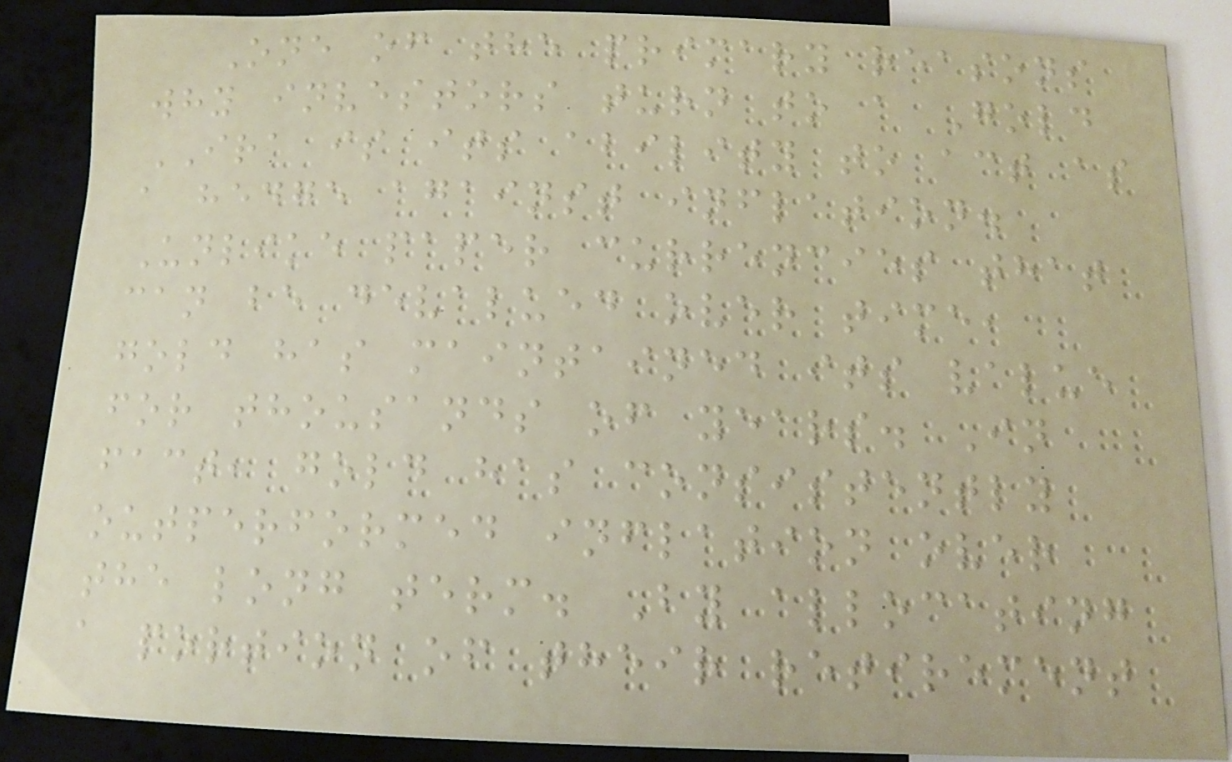One of the primary reasons
why investors turn to a Gold
IRA is its ability to act as
a hedge against inflation.
Unlike paper currencies that
can be devalued over time,
gold has maintained its value
for thousands of years. In
fact, gold has consistently
outperformed inflation over
the long term. By allocating
a portion of their retirement
